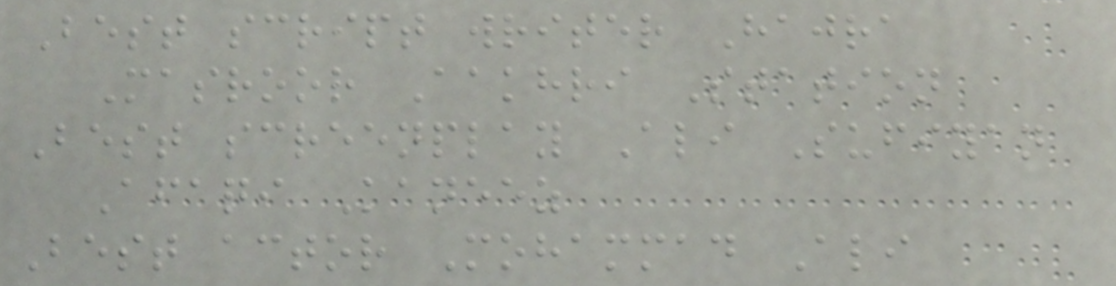Best script writer Hajra
Masroor Aakhri Station
Best screenplay Ali Sufiyan
Afaqi Kaneez
Best actor Mohammad Ali
